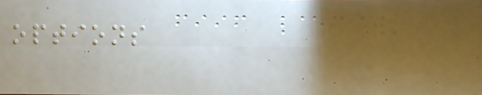options
